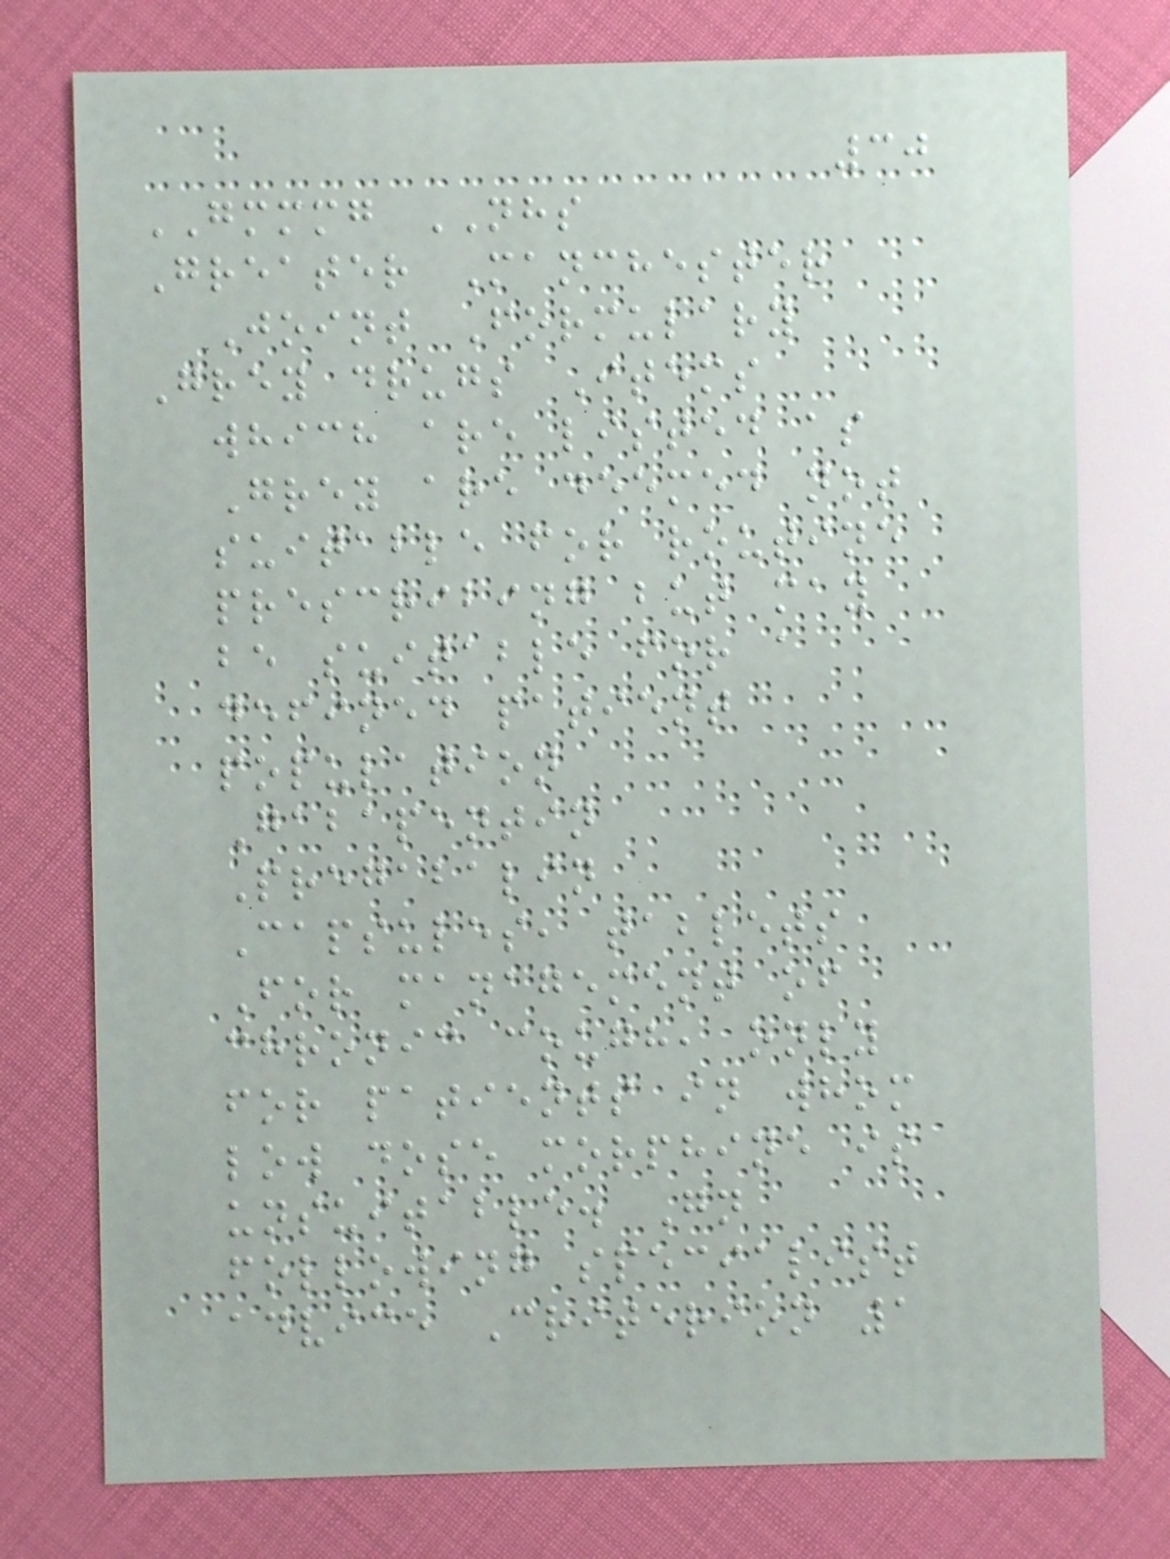30
GMMMG NHS
Greater Manchester
Joint Formulary
Grey drugs Items
which are listed as
Grey are deemed not
suitable for routine
prescribing but may
be suitable for a
defined patient
population
Gabapentin
Pregabalin
Capsules, tablets
For management of
chronic cough, only
for patients in whom
low dose morphine is
unsuitable. Gn
following specialist
advice Criterion 1
